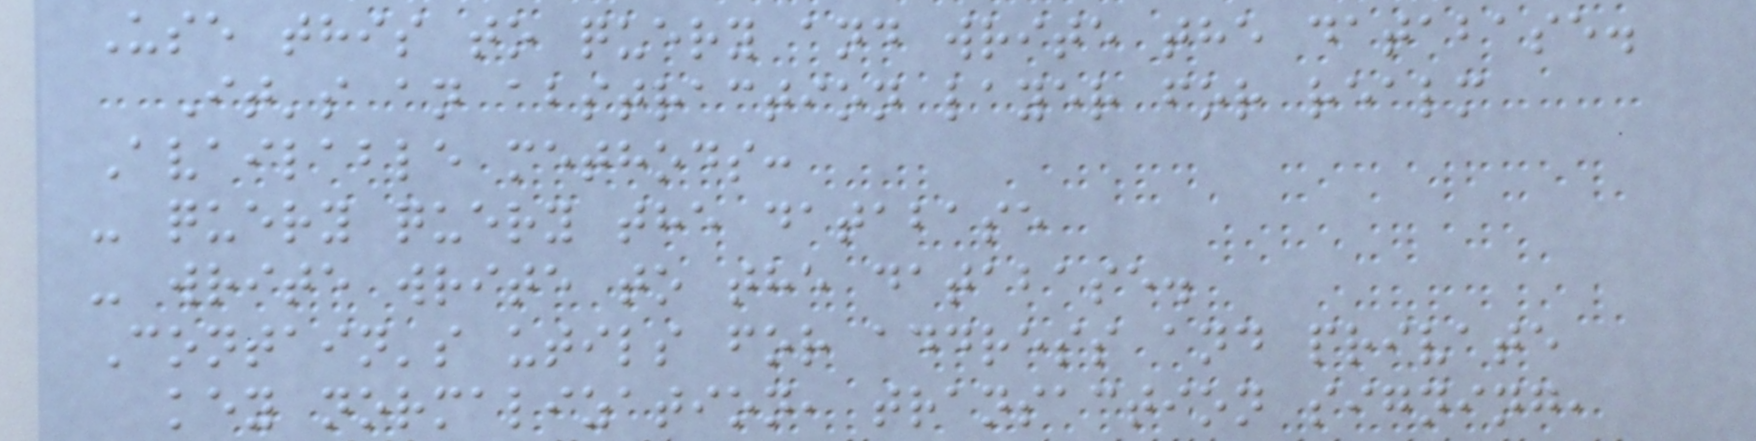Use this to query and write the database.
It's an abstraction layer for realm
Available methods:
- query query the database
- write write to the database.
Contain's utils for address and private
key normalization, transaction signing,
